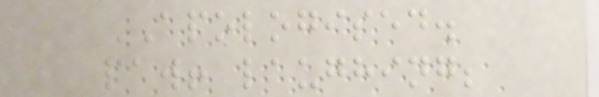APOLOGISED.
paw! laughing;
